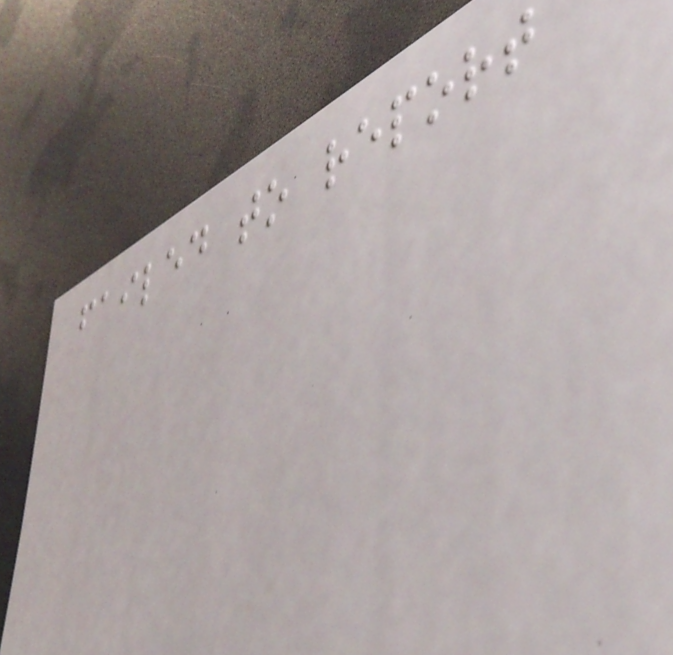failed to report
